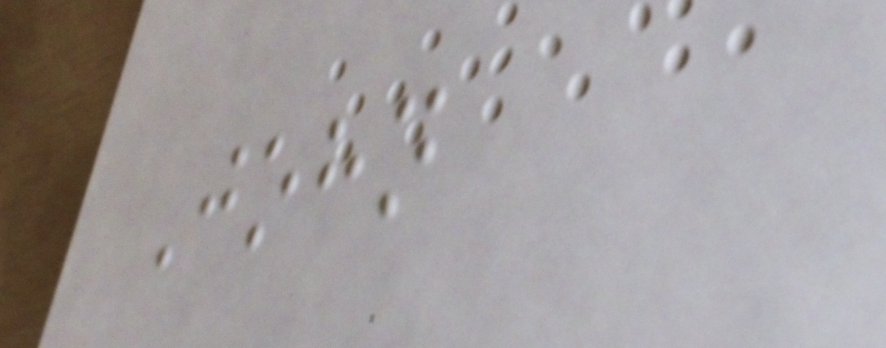John
